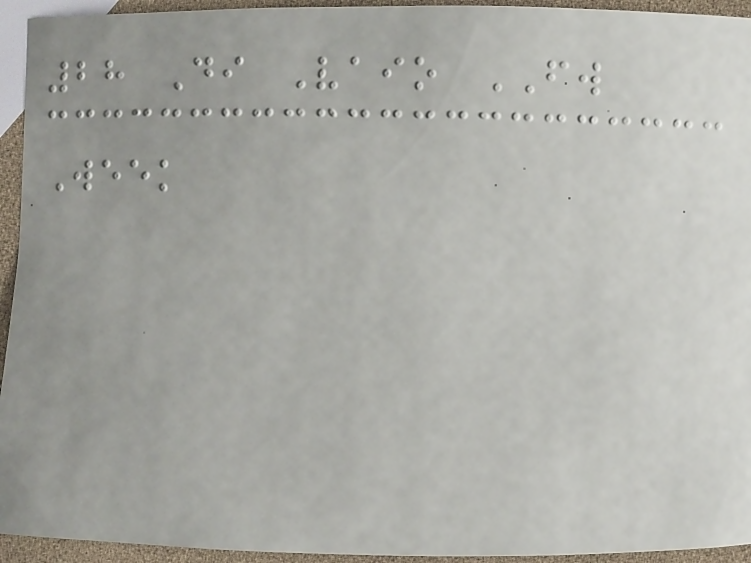28 Di Vaio FW
Week
